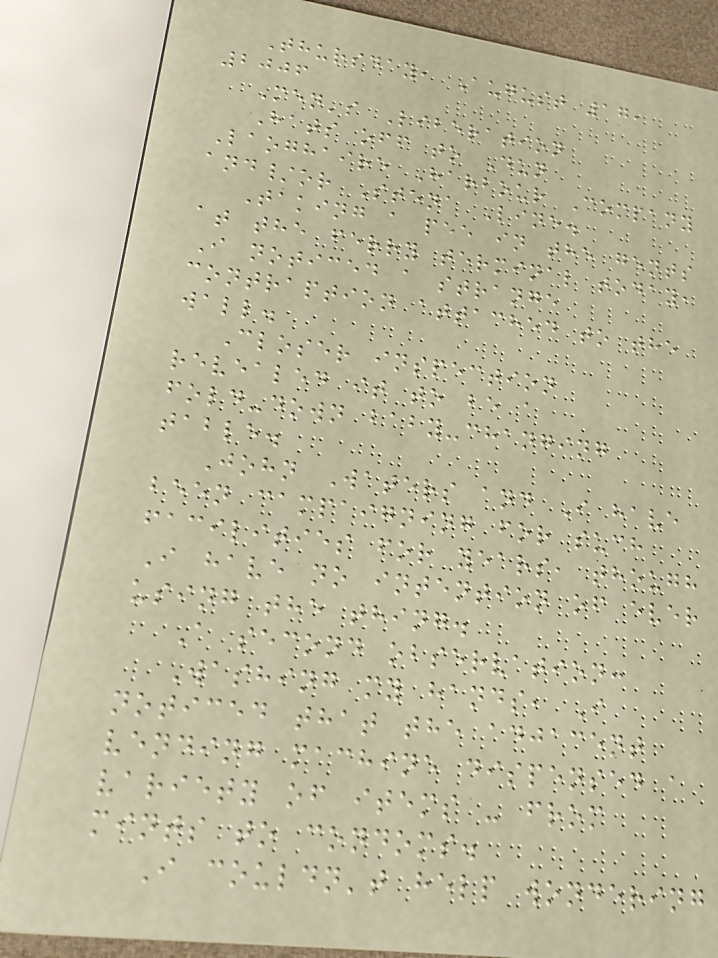Thursday, August 17,
2006
Men's Liberation
Hats off to Dun
Laoghaire Harbour Company
and/or Stena Line.
Taking a pee in the gents
at the ferry terminal today,
I noticed a strange
contraption attached to the
wall.
Closer inspection
revealed it to be a
fold-down baby-changing
table.
John Waters and I have
been campaigning for such
facilities for years, though
I have no intention of ever
using the thing.
A second observation:
Washing my hands, I
noticed that the adjacent
vending machine dispensed a
variety of items - from
mints to condoms.
I couldn't help wondering
